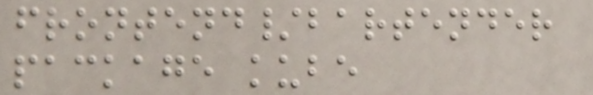frontend/bartender
package kube
